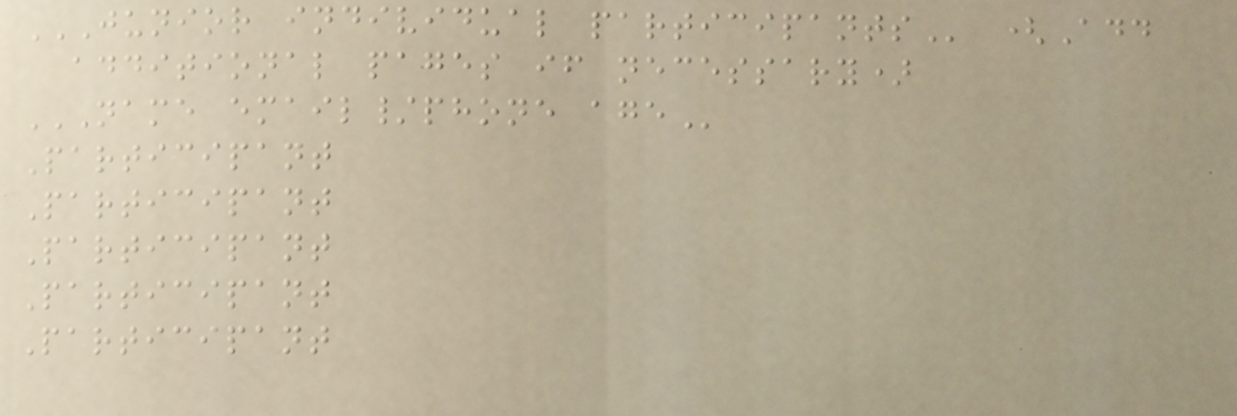JUNIOR INDIVIDUAL PARTICIPANTS (Add
additional pages if necessary)
NAME EMAIL/PHONE AGE
Participant
Participant
Participant
Participant
Participant
